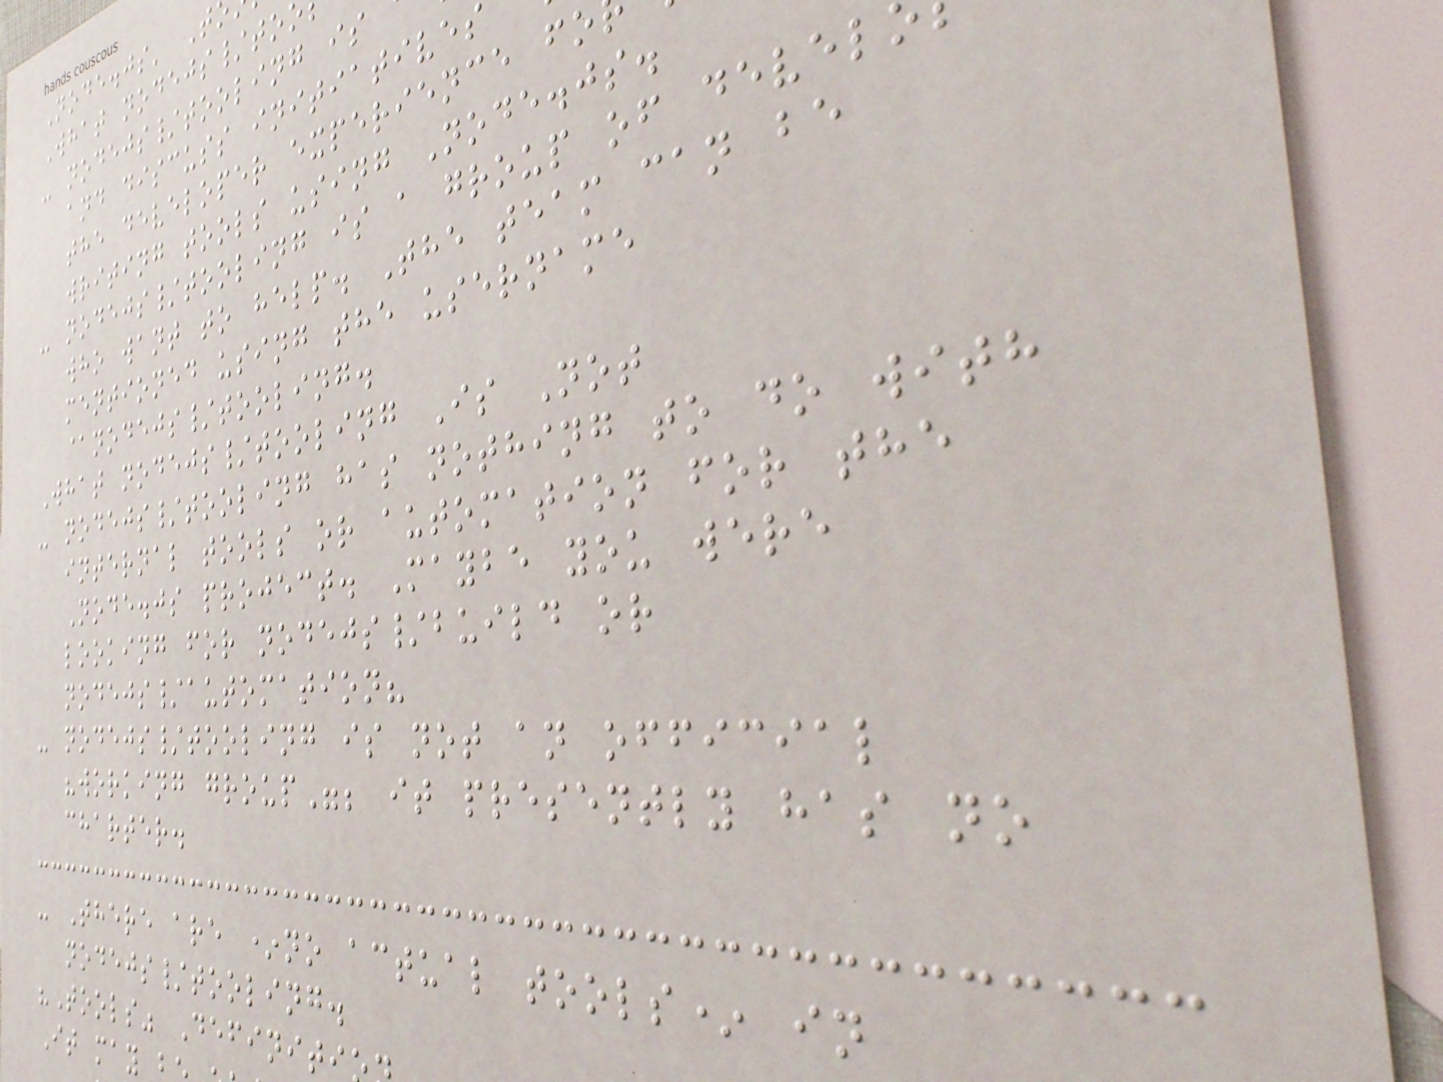Node.js' T
What nodejs/to
- nodejs/tooling is
and discuss initiatives
the developer experience fo
writing tools using Node.js.
- nodejs/tooling is a group of devel
who want to help. The team can be
mentioned using the username
@nodejs/tooling.
What nodejs/tooling Is Not
- nodejs/tooling has nothing to do with
internal tools or automation for the
Node.js project. Maybe you were
looking for nodejs/build or
nodejs/automation?
- nodejs/tooling is not an official
"working group"; it presently has no
charter.
- There are *no actual tools* in
nodejs/tooling.
"Tools" Definiti
